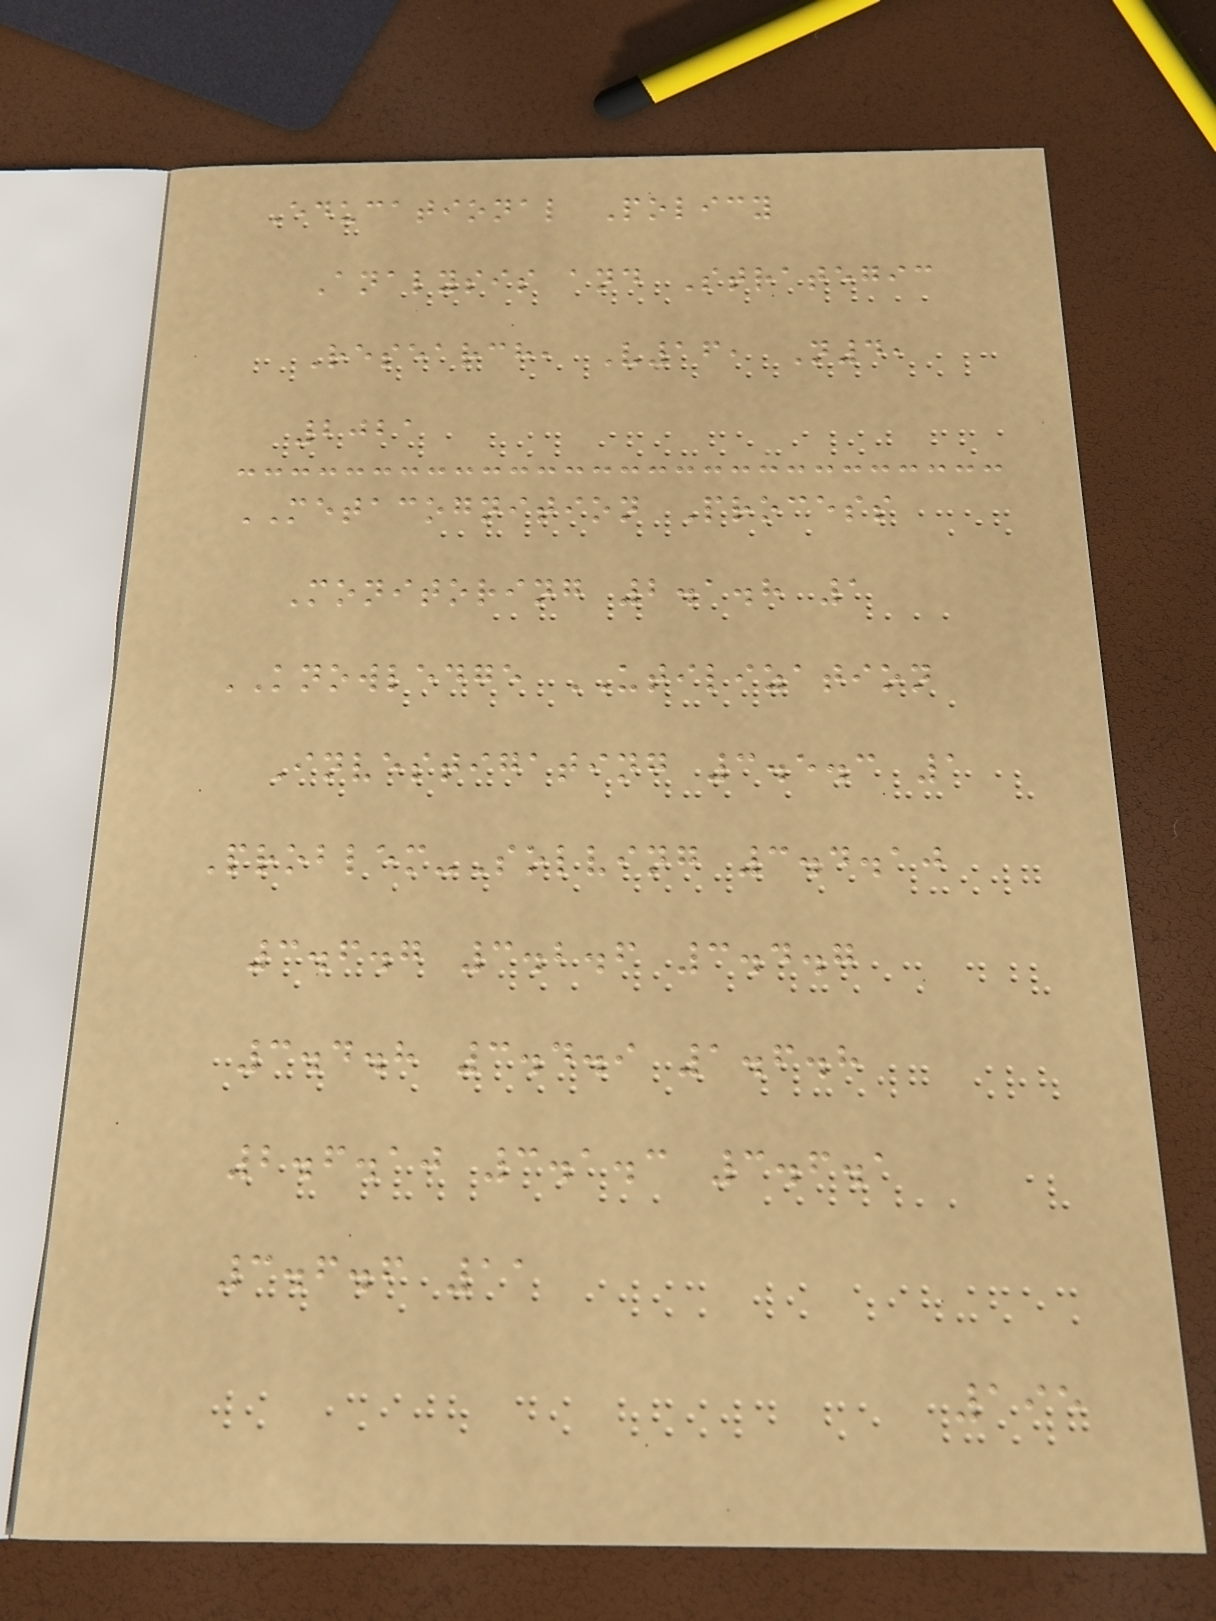Educational Policy
Analysis and Strategic
Research, V16, N4,
2021
METACOGNITION Process
Monitoring 2.1.8 1
KNOWLEDGE UTILIZATION
Investigating 3.5.3 1
Problem-Solving 3.4.10
3.6.7 3.2.6 3.4.7
3.4.8 3.4.9 1.6.8
2.6.10 3.1.3 3.6.1
3.6.6 11
195
